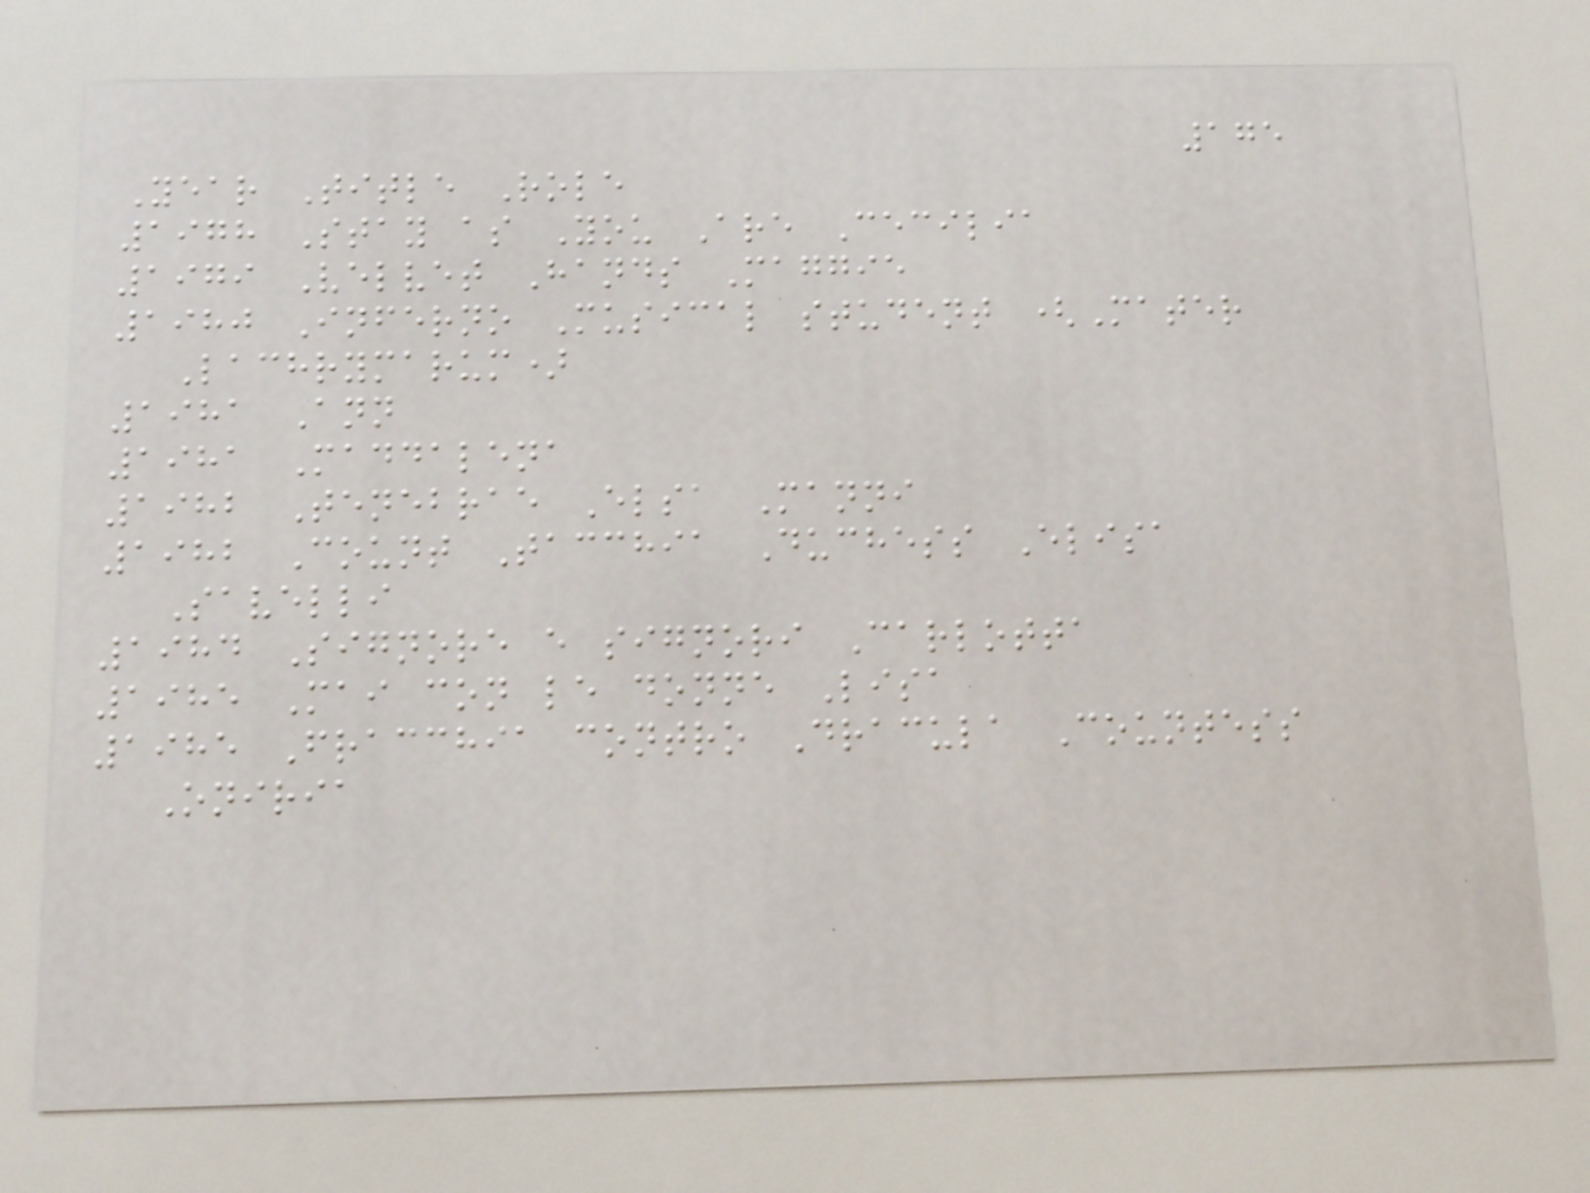175
Year Title Role
1978 Stay as You Are Cecilia
1979 Velvet Hands Maggie
1980 Inferno Musical student (Mater
Lachrymarum)
1981 Ann
1981 Maddalena
1982 Tenebrae Elsa Manni
1982 Count Tacchia Duchess Elisa
Savelli
1984 Signore e signori Carlotta
1985 Mai con le donne Lisa
1985 Fracchia contro Dracula Countess
Oniria
